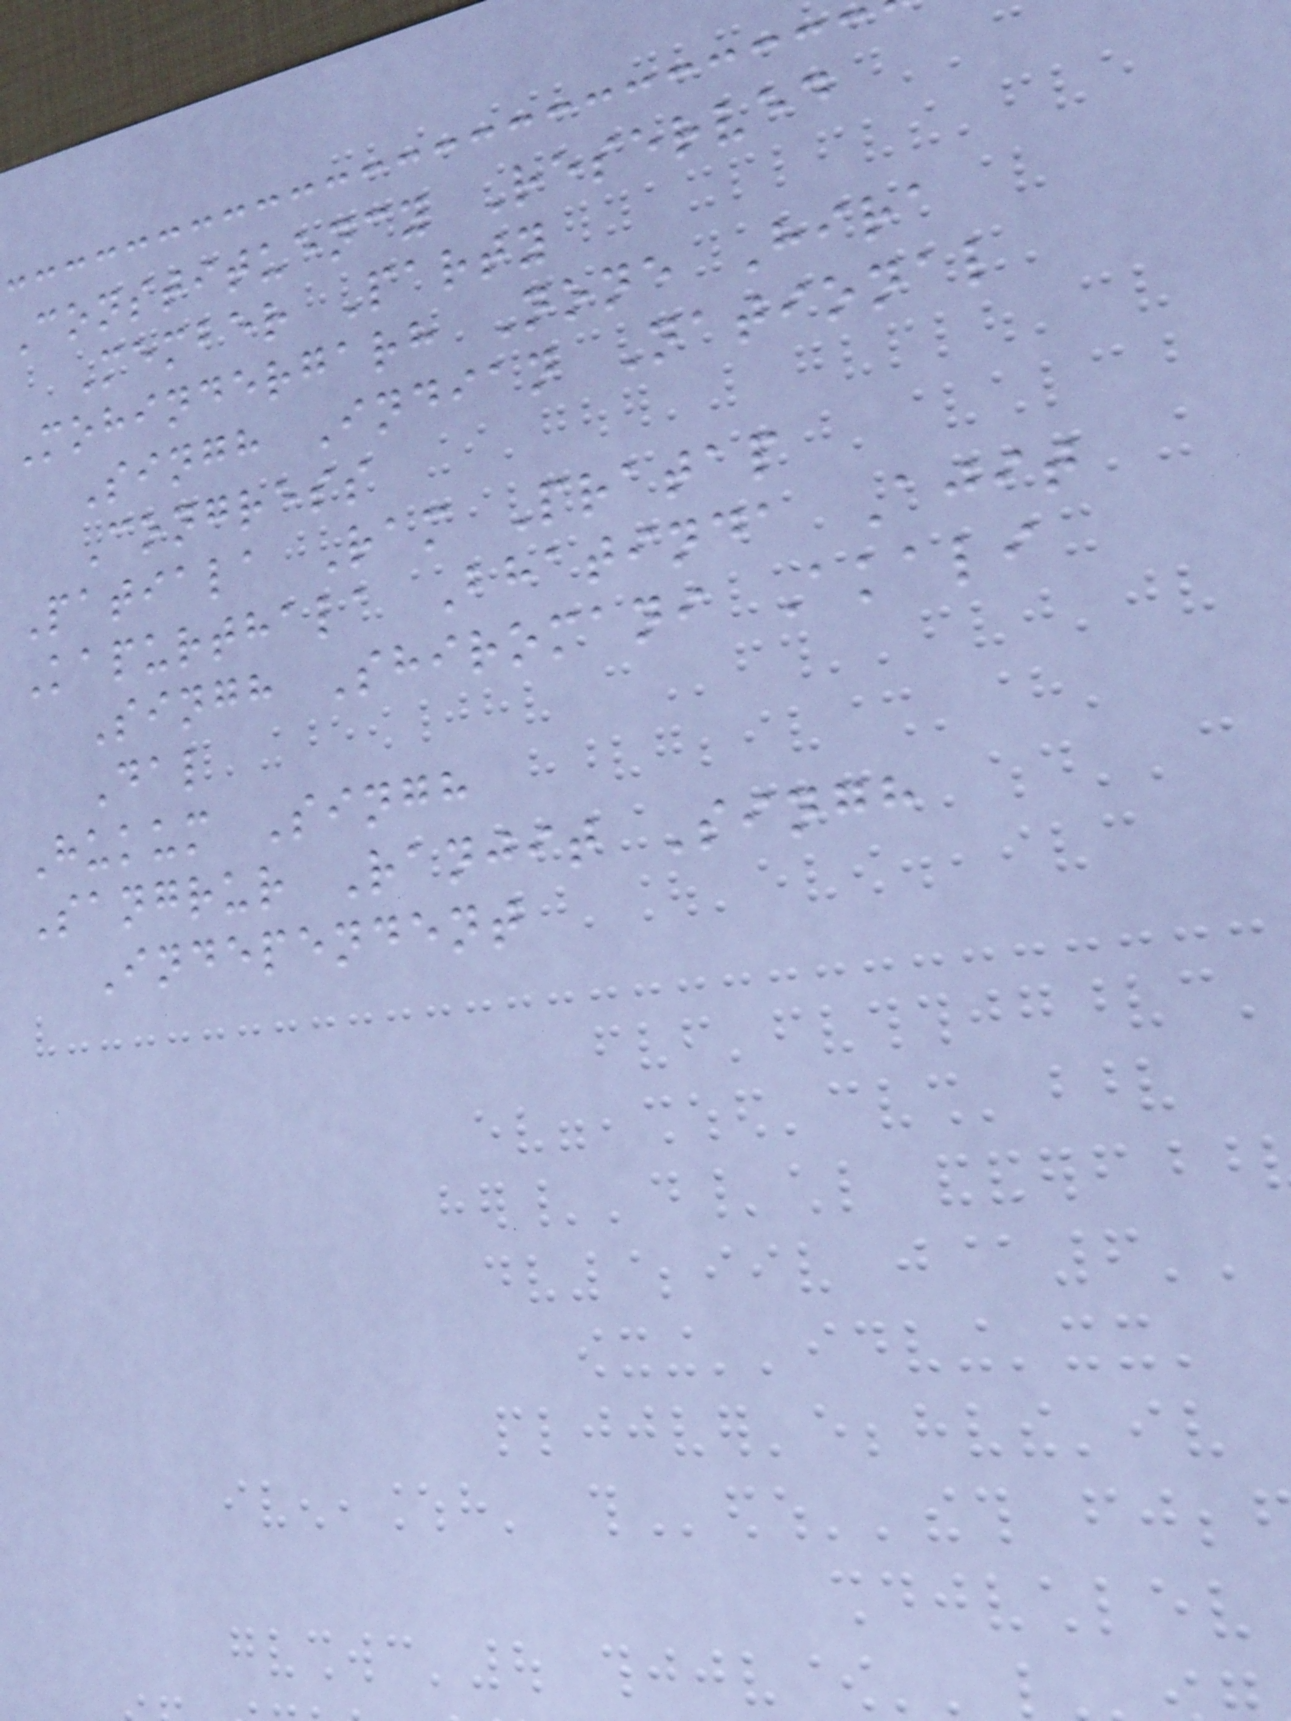Constituency Reserved
Member Party
Mohindergarh None Hira
Singh Indian National
Congress
Patiala Ram Pratap
Kapurthala Bhatinda Ajit
Singh Shiromani Akali
Dal
Hukum Singh
Sangrur Ranjit Singh
Independent
